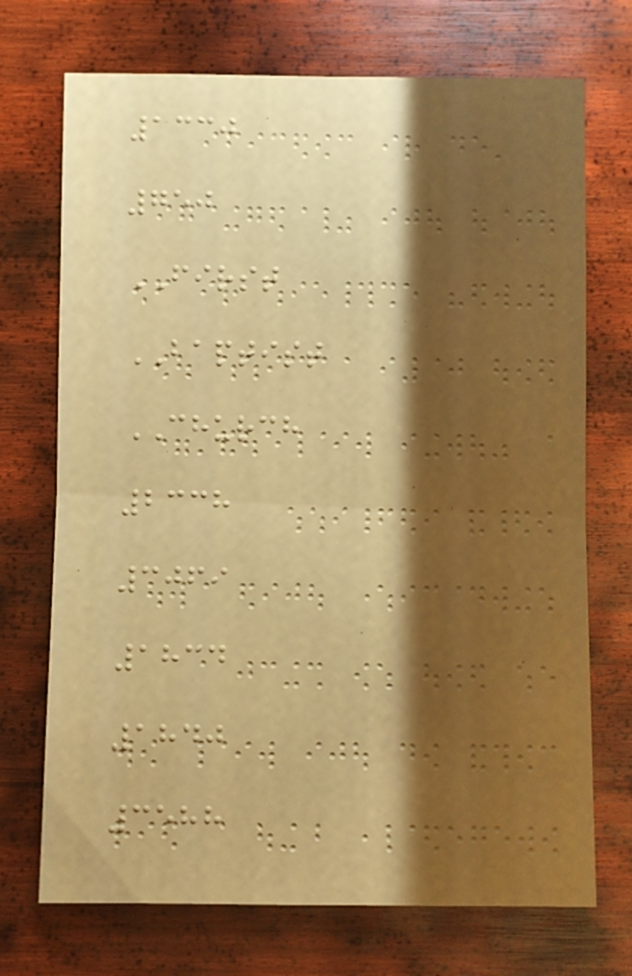1330
750
FIRST
BAPTIST
CHURCH
2338
3069
1834
1840
3588
